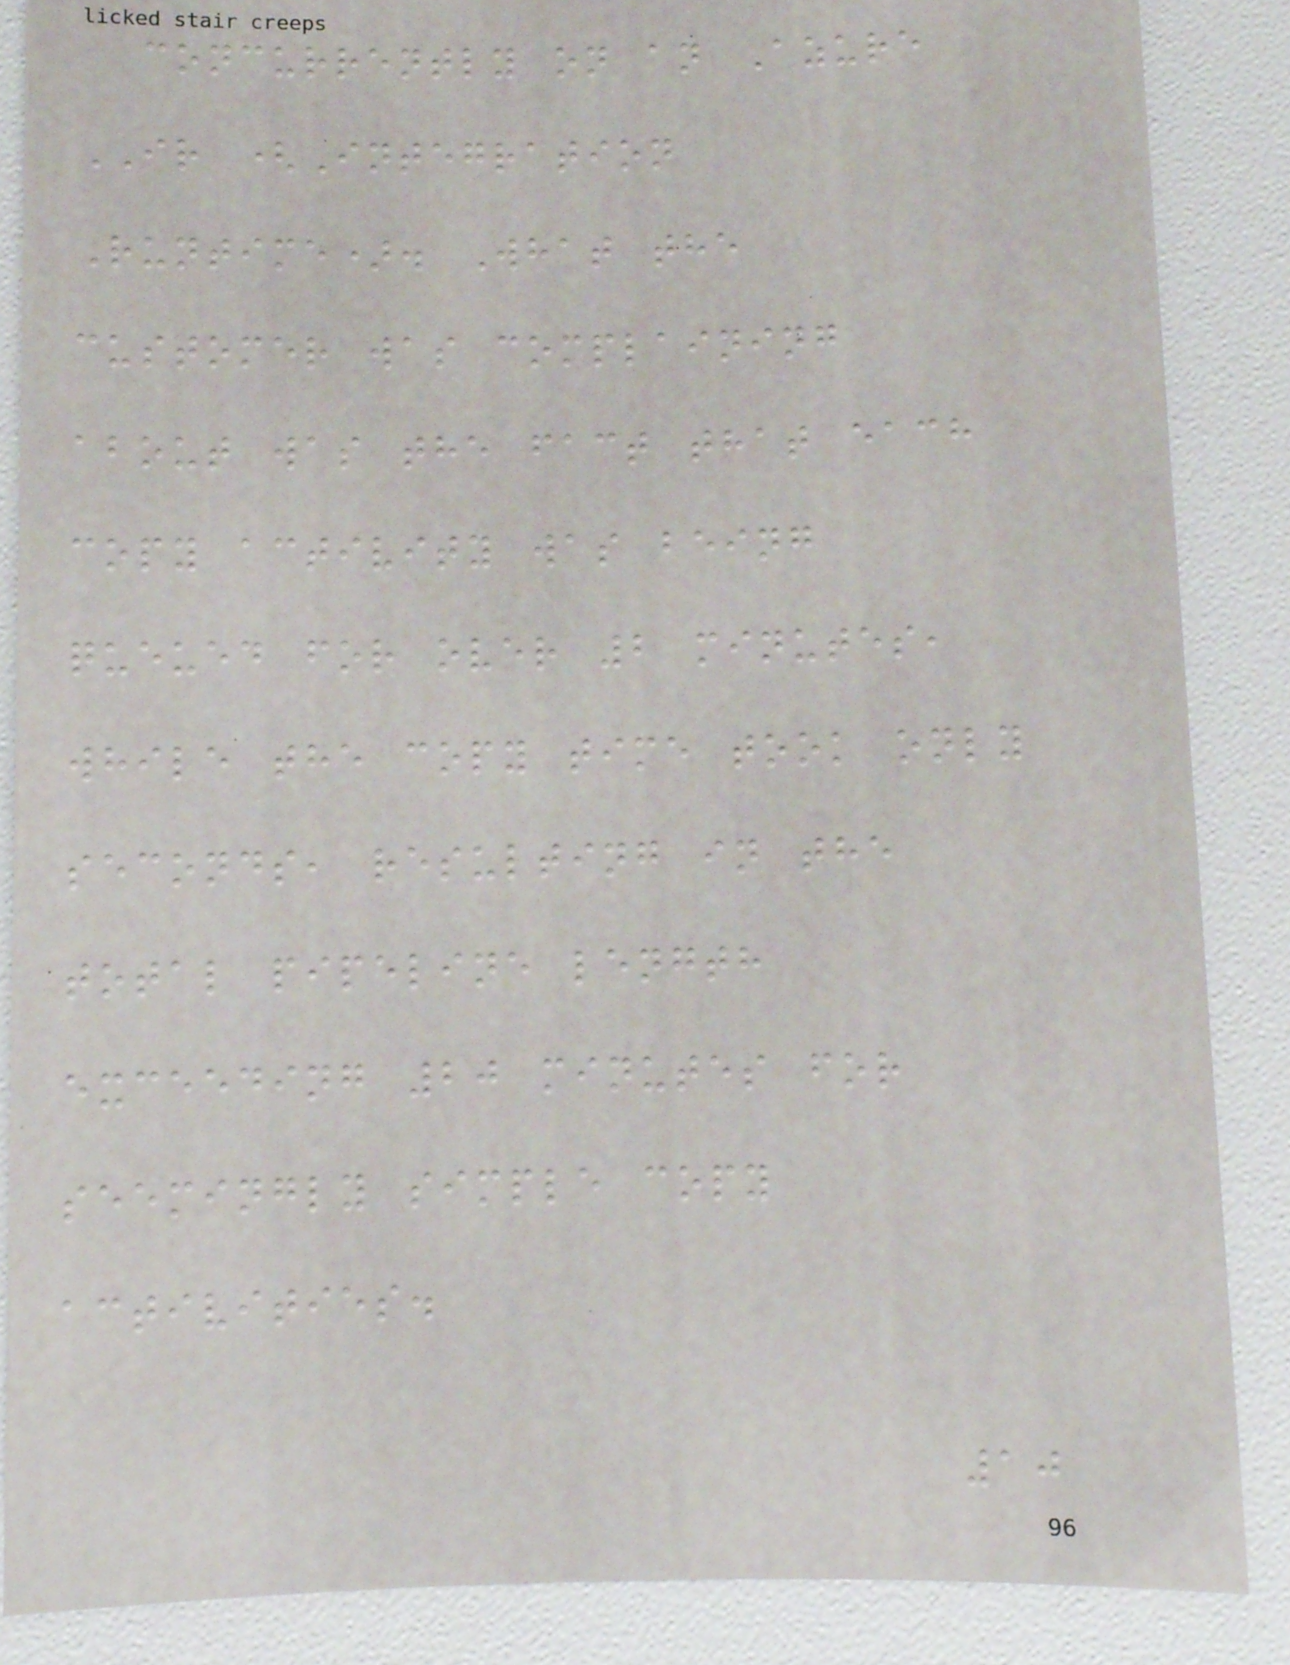concurrently on an Azure
IR (Integration
Runtime). What the
customer was complaining
about was the fact that each
copy activity was being
queued for over 2 minutes,
while the copy time took only
seconds, resulting in the
total pipeline length
exceeding 20 minutes for
seemingly simple copy
activities.
10
